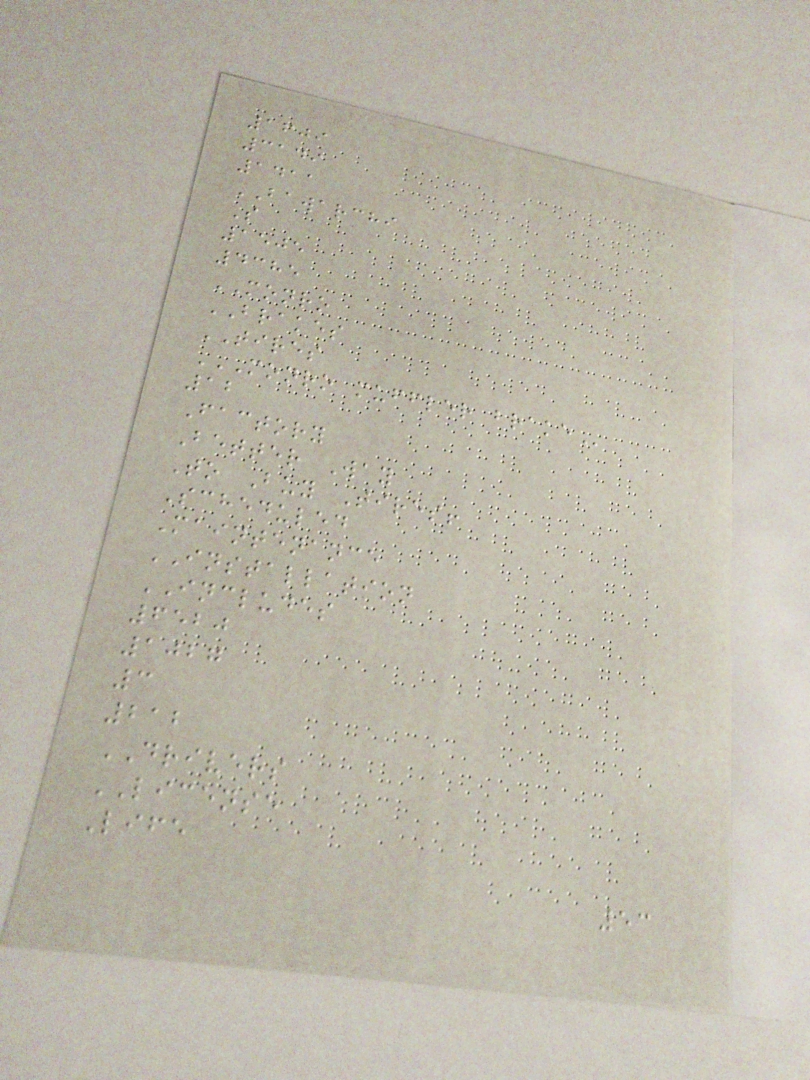1609
3149
1411
BAWARCHI
S
1505
4385
MONRO
BRAKES
TIRES
MONRO MUFFLER BRAKE
12
Factory
Better Way
To Buy Tires!
Scheduled
Maintenance
INSTALLATION
INCLUDES
6520
1027
3
212
DRIVERS
LICENSE
Life
53
